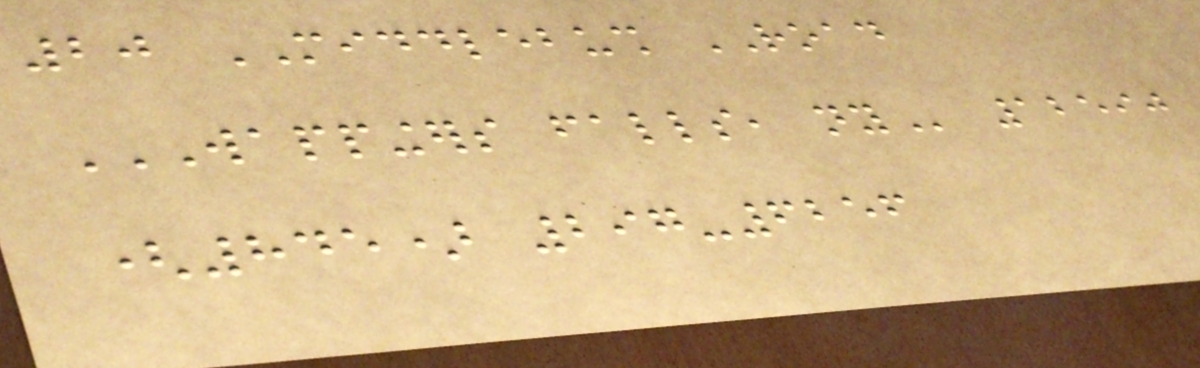20 MIDDLEBUSH ROAD
WAPPINGERS FALLS, NY 12590
(845) 297-6256
